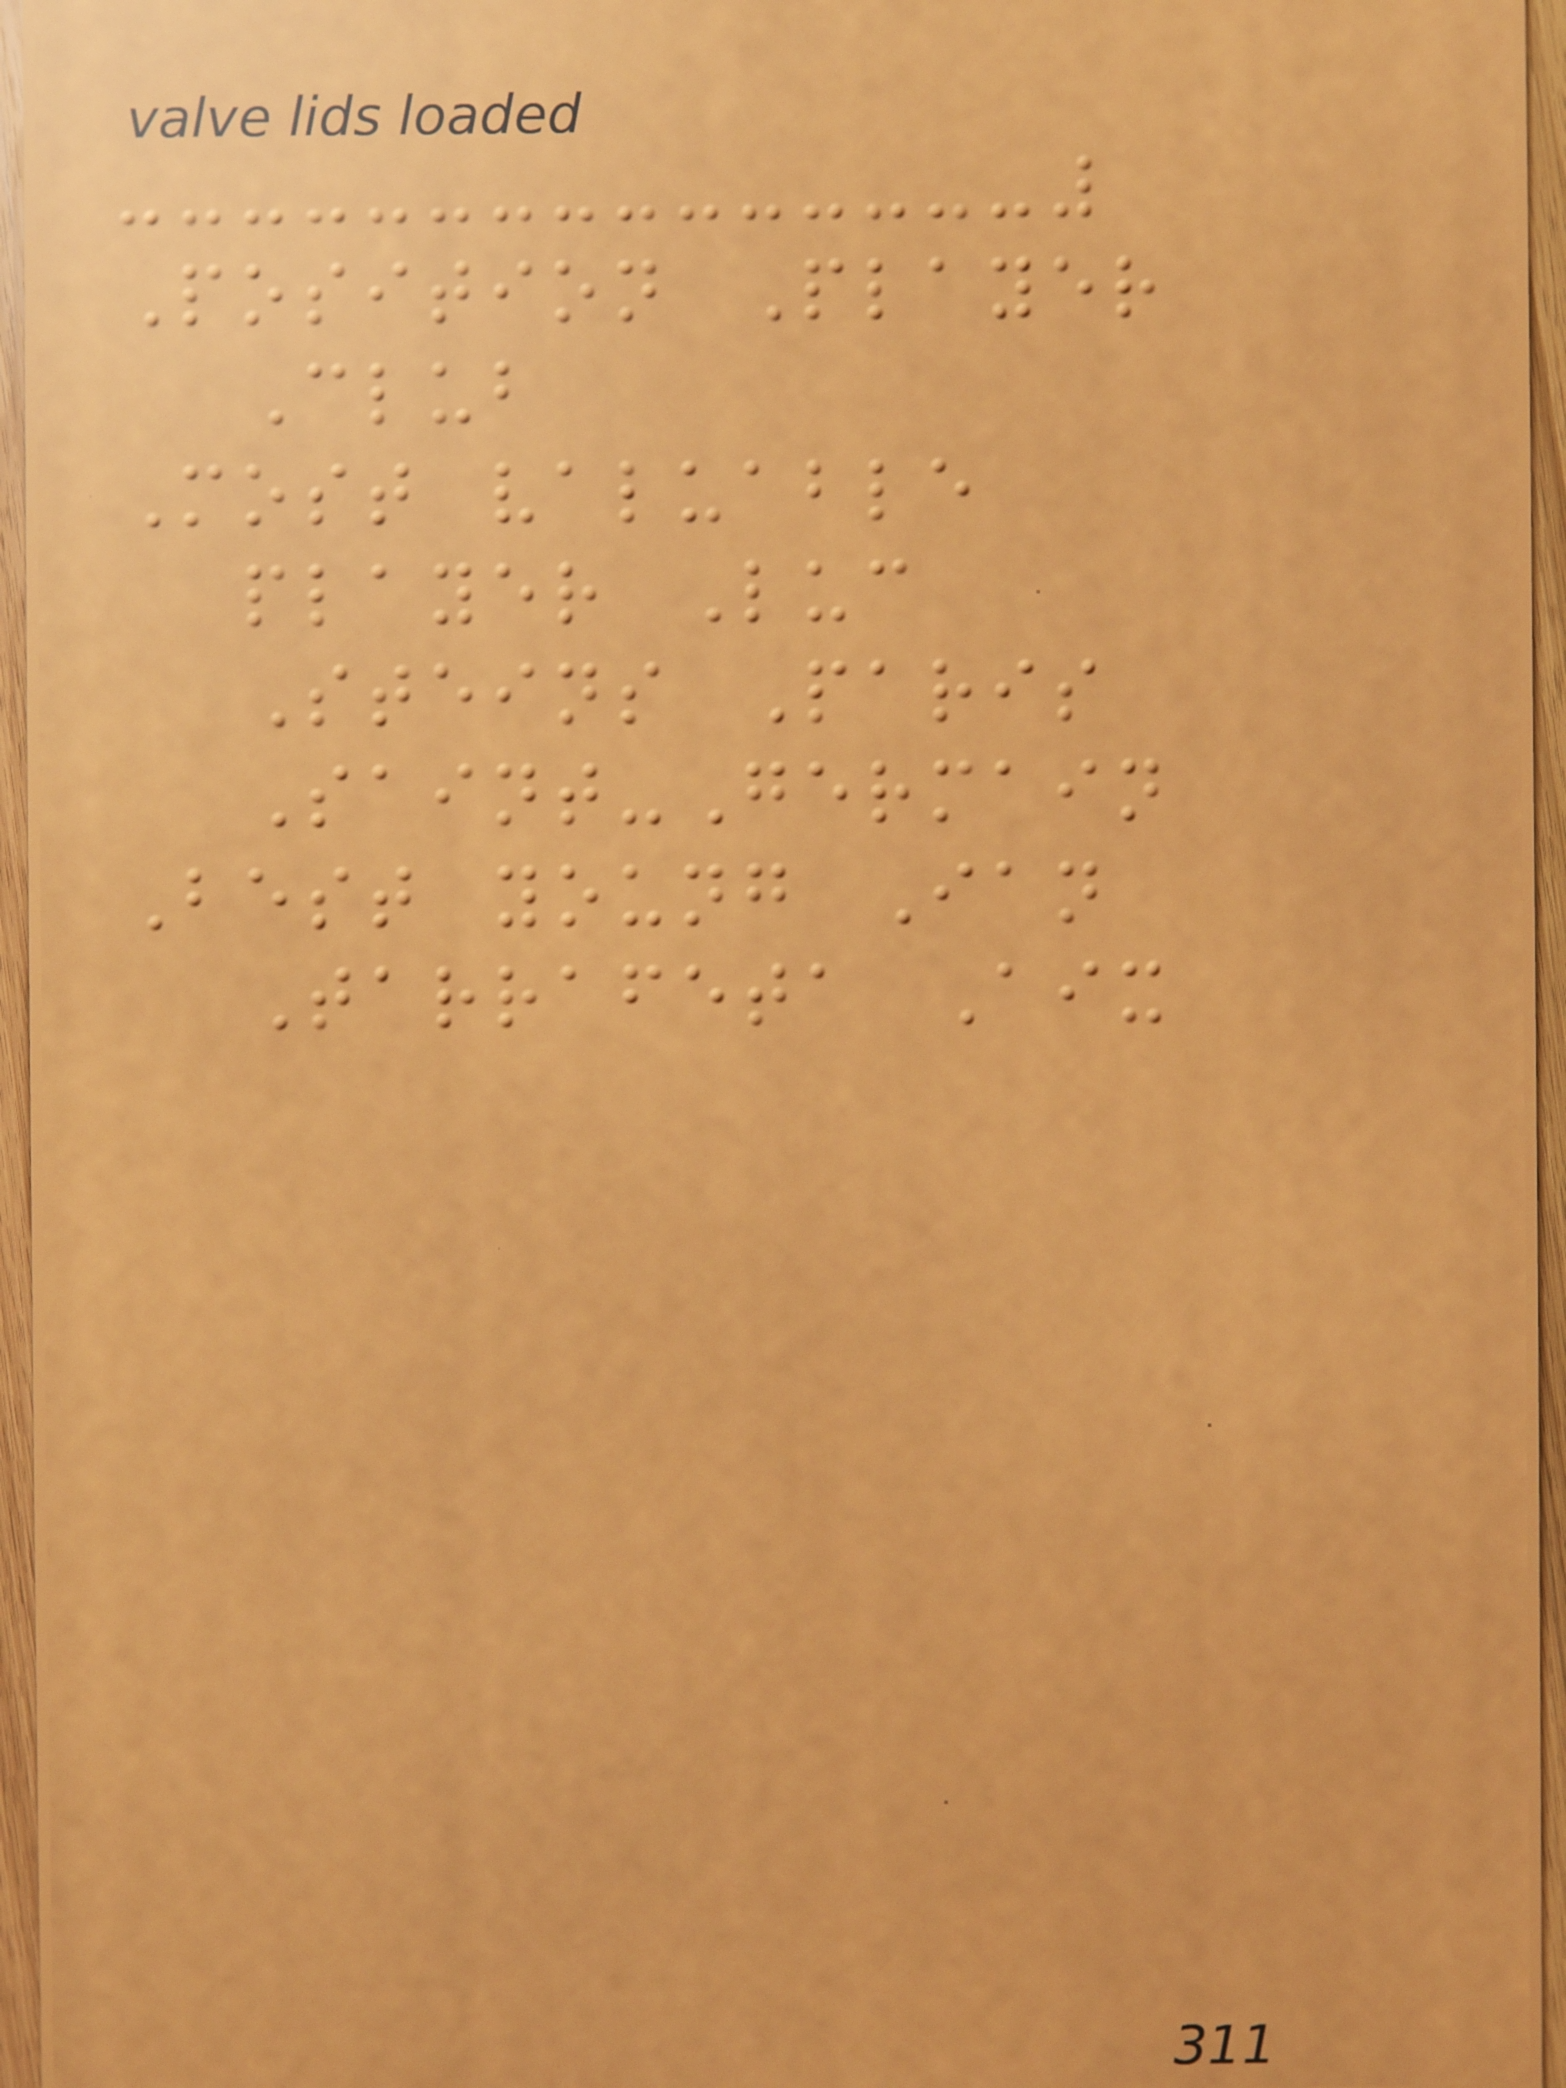Position Player
Club
Most valuable
player Luc
Steins Paris
Saint-Germain
Best young Ian
Tarrafeta Aix
